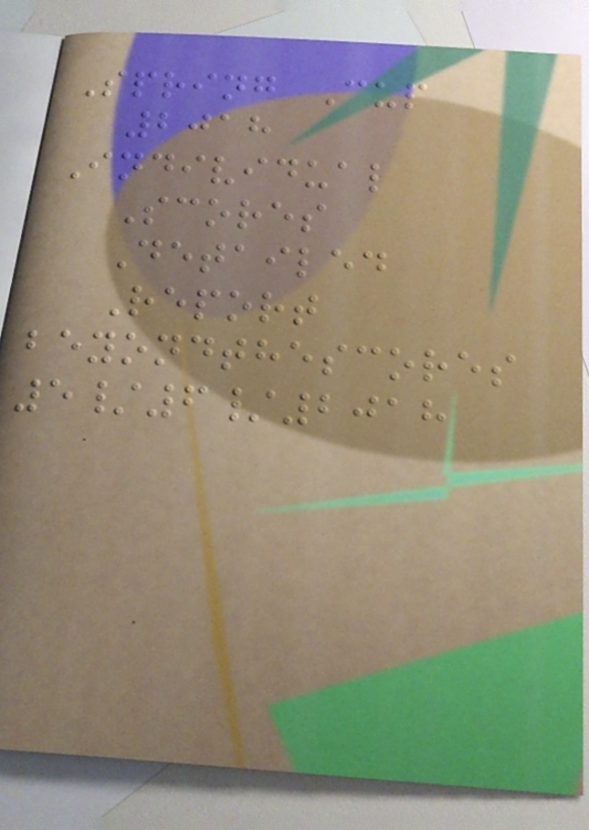Spring Cup
2018
Individual
Scores
Detailed
Report
beyondthescores
5/6/2018
